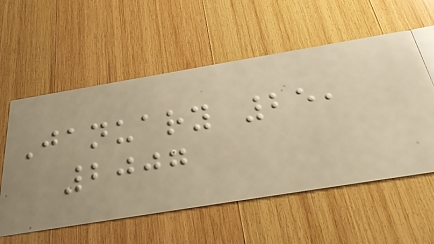January 25,
2007
